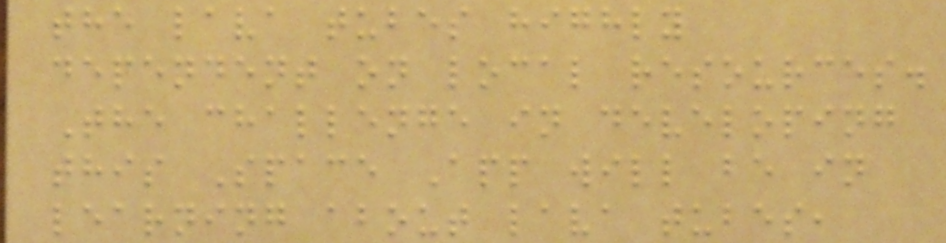the lava tubes highly
dependent on local resources.
The challenge in developing
this Space App will be in
learning about lava tubes,
